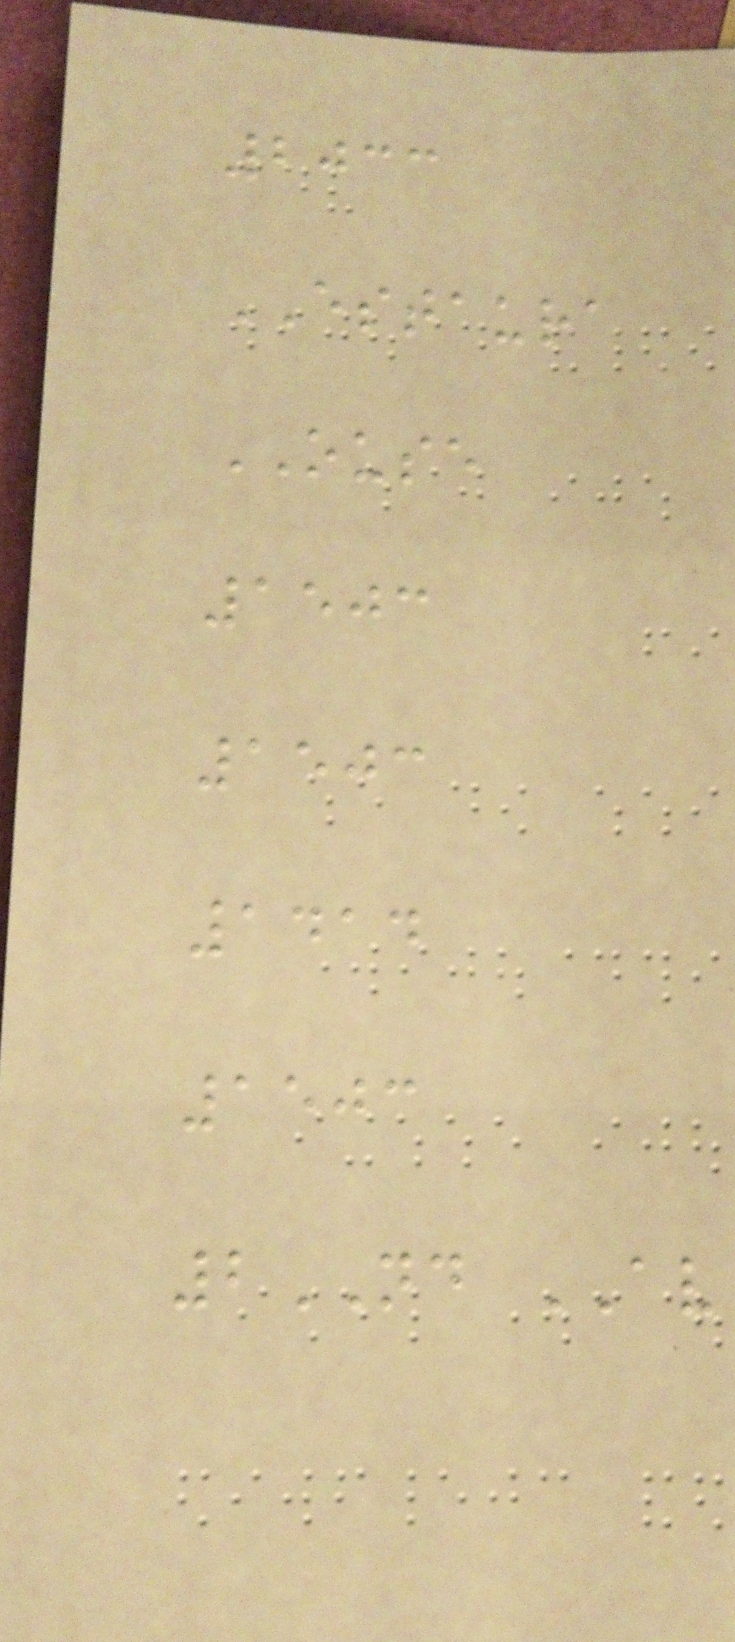2033
ESTAURA
OUSE
1503
1503
1414
1503
2ND AV
